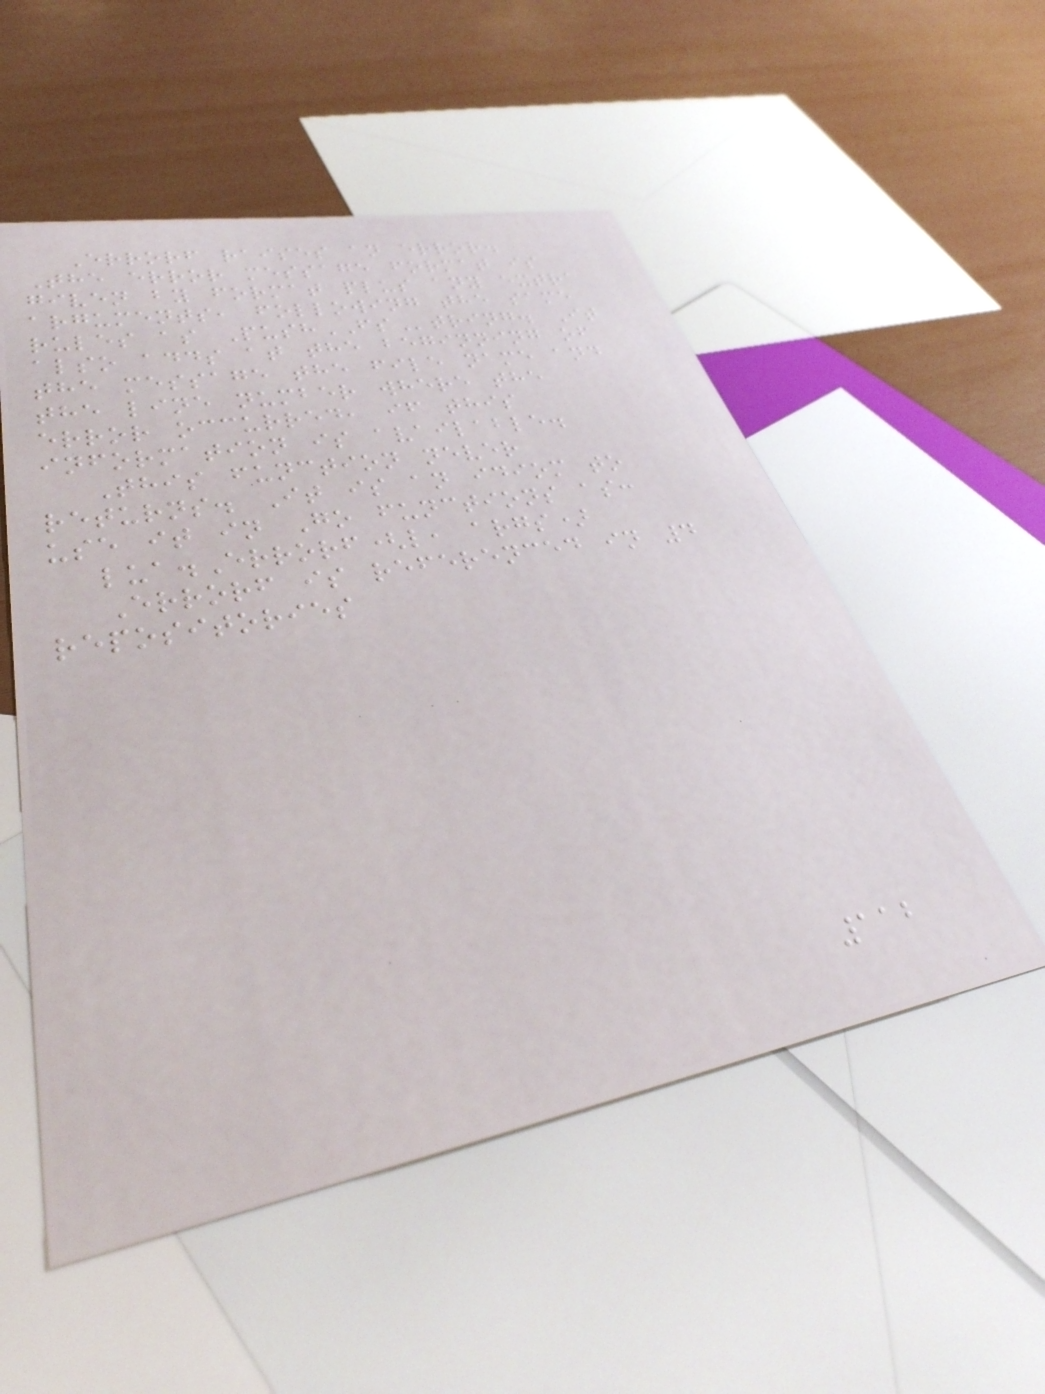Errorf raises an error.
The error message format is
given by format plus any extra
arguments, following the same
rules as PushFString. It
also adds at the beginning of
the message the file name and
the line number where the
error occurred, if this
information is available.
This function never
returns. It is an idiom to
use it in Go functions as:
lua.Errorf(l, args)
Errorf is referenced in 4
repositories
112
